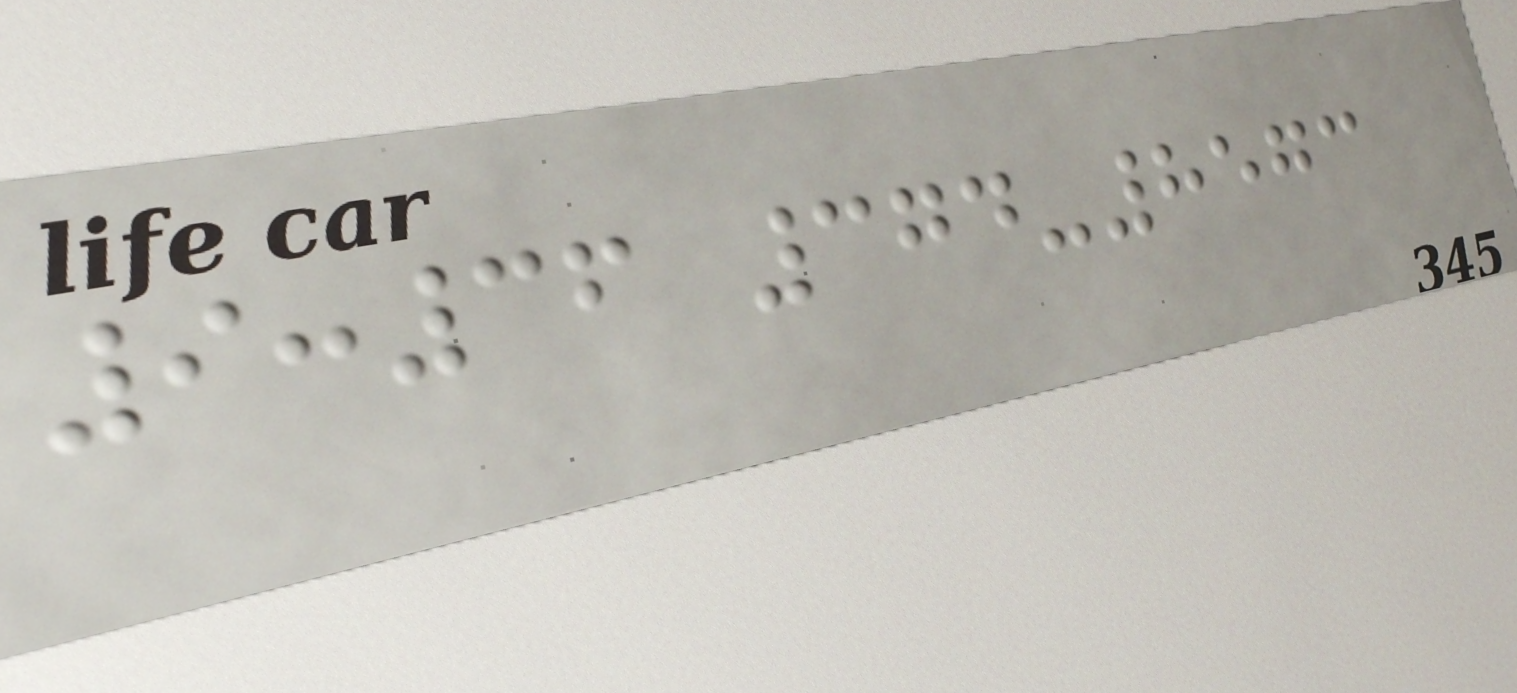9:36 374-8573
